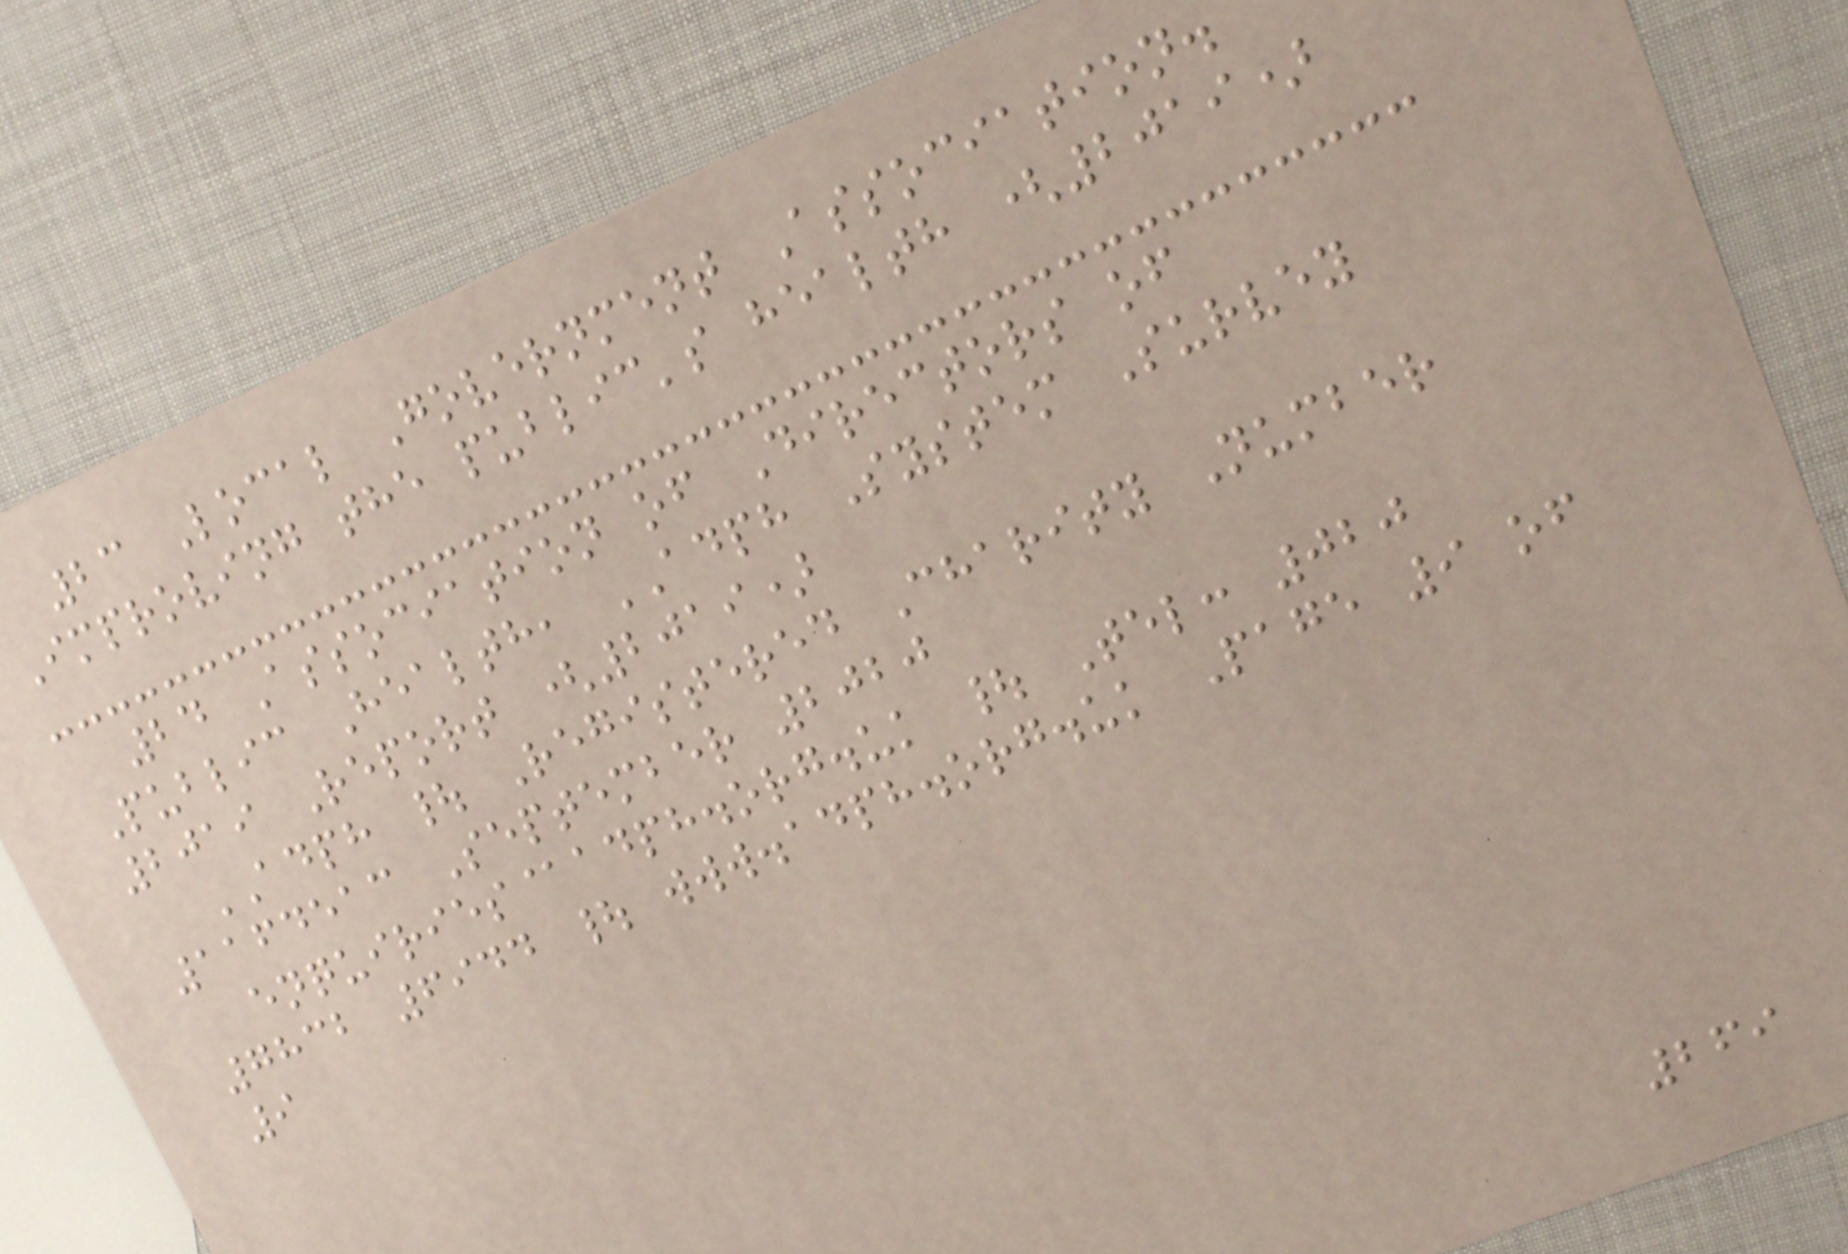23 Local Government Association.
Improving the public's health (2019)
24 Association of Directors of
Public Health, ADPH System Survey
2019 Report (2019)
ADPH | Registered Charity Number
1164513 September 2020
enquiries@adph.org.uk | Tel: 020
7832 6944 | www.adph.org.uk Page 9 of
9
269
